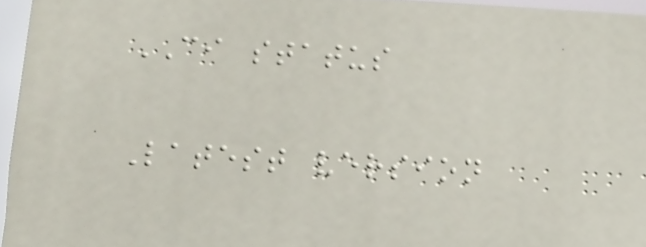CI status
Latest version
